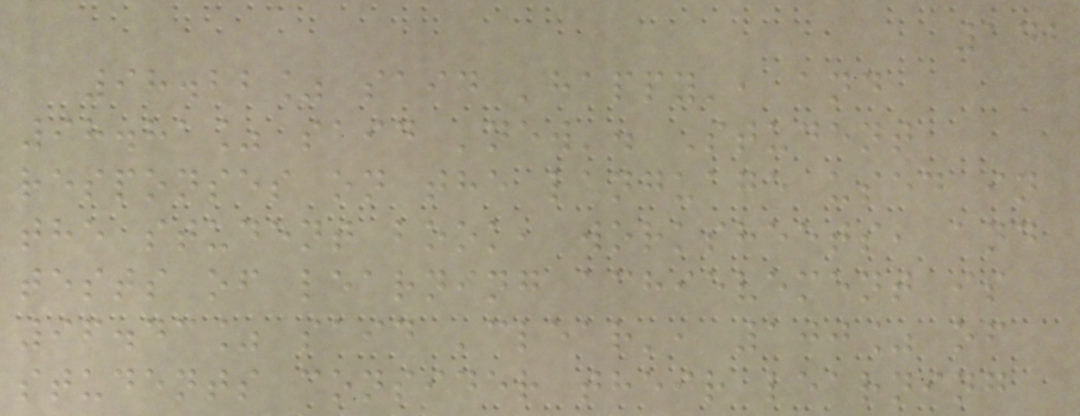142
98.22% said 'happy', and
98.81% said 'new'. Student
responses on the language used in
the student book, worksheets, and
tests of learning achievement is
96.43% said 'clear', 100% of
students consider their learning
